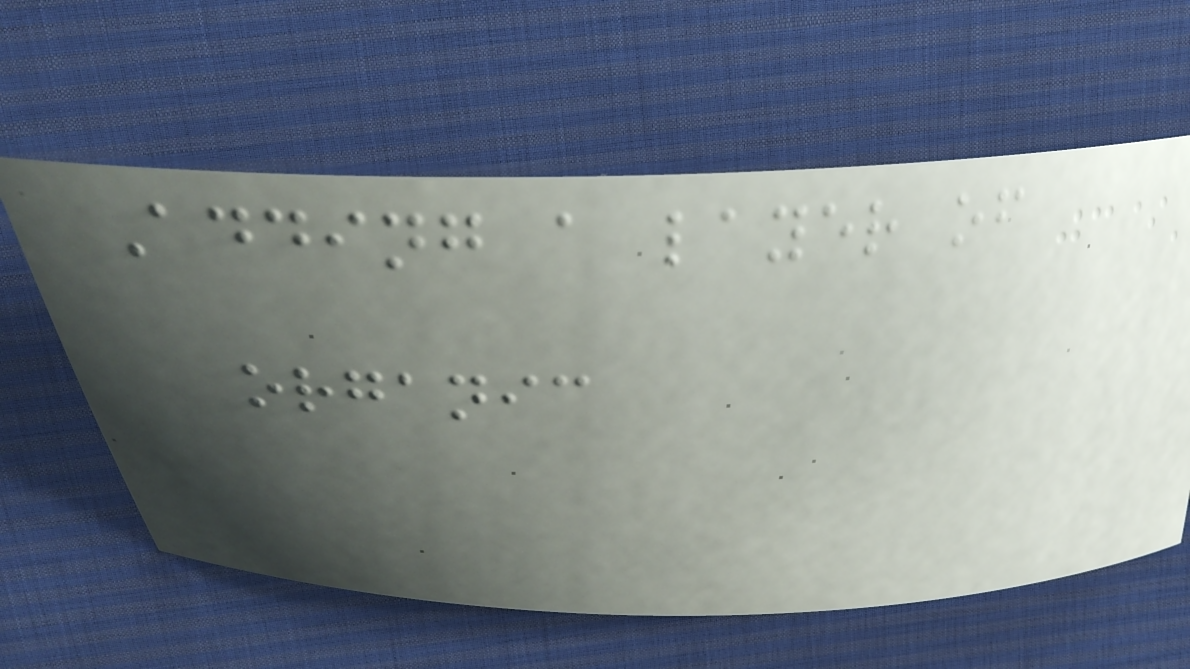Adding a layer of
organic
